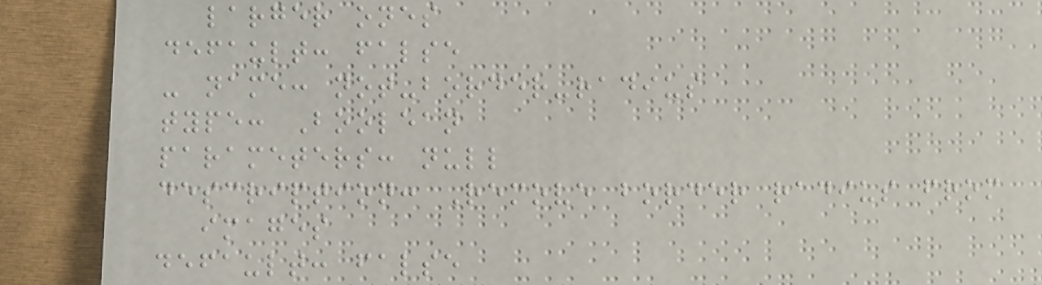larger ones
default: false
- name: not-border-radius
type: Boolean
parameters: null
description: Remove border radius from
images
default: false
